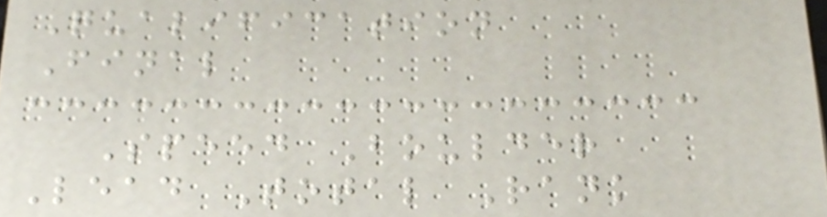Qualification
Final
Speed Boulder
Lead Total Rank
